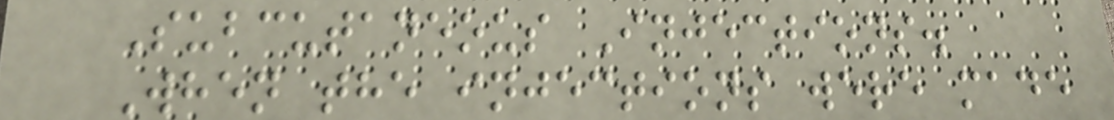Subcutaneous Injections.
When the injections were made
